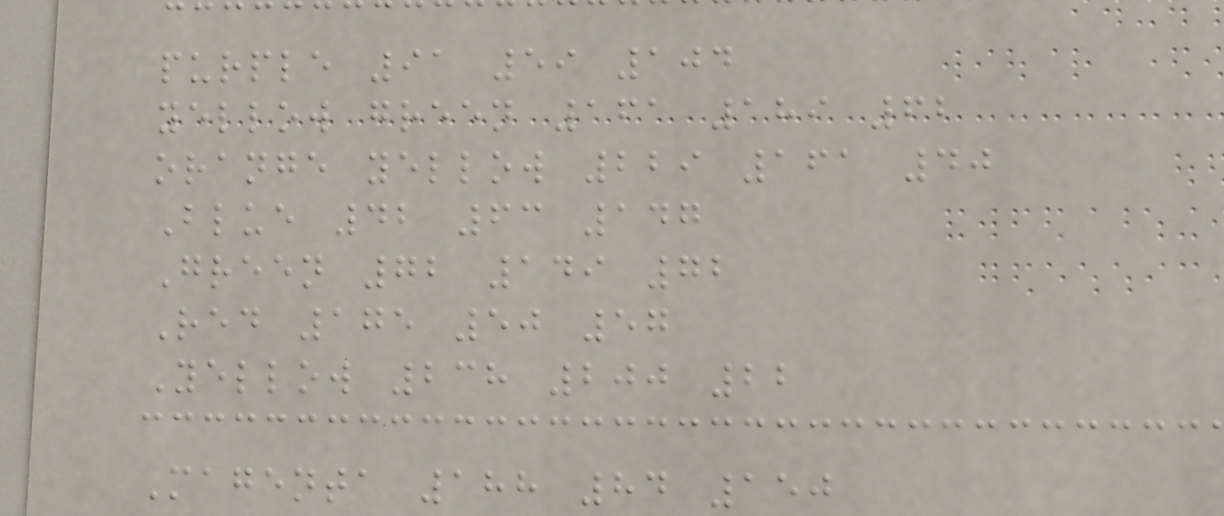purple 91 59 104
yellow green 161 189 62
orange yellow 229 161 40
Blue 42 63 147
Green 72 149 72
Red 175 50 57
Yellow 238 200 22
Magenta 188 84 150
